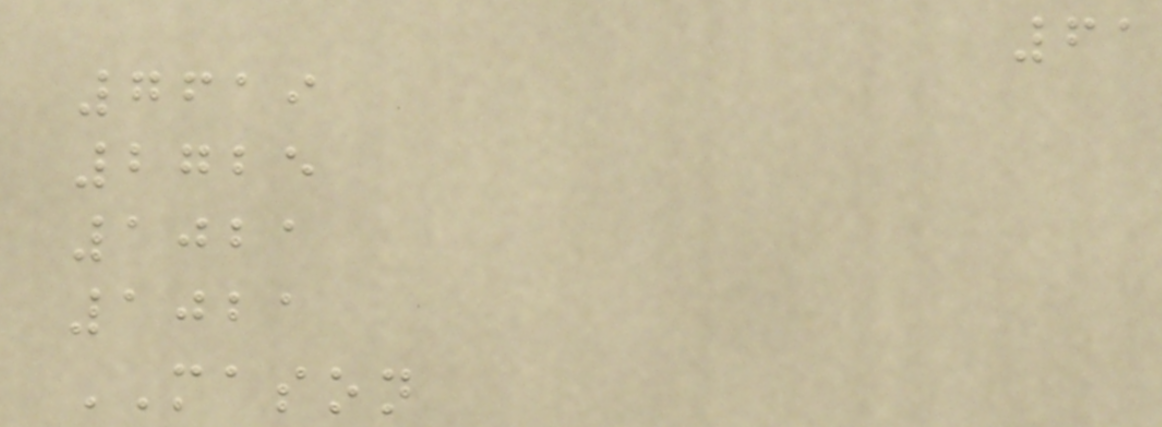61
7619
2725
1021
1021
MASON
